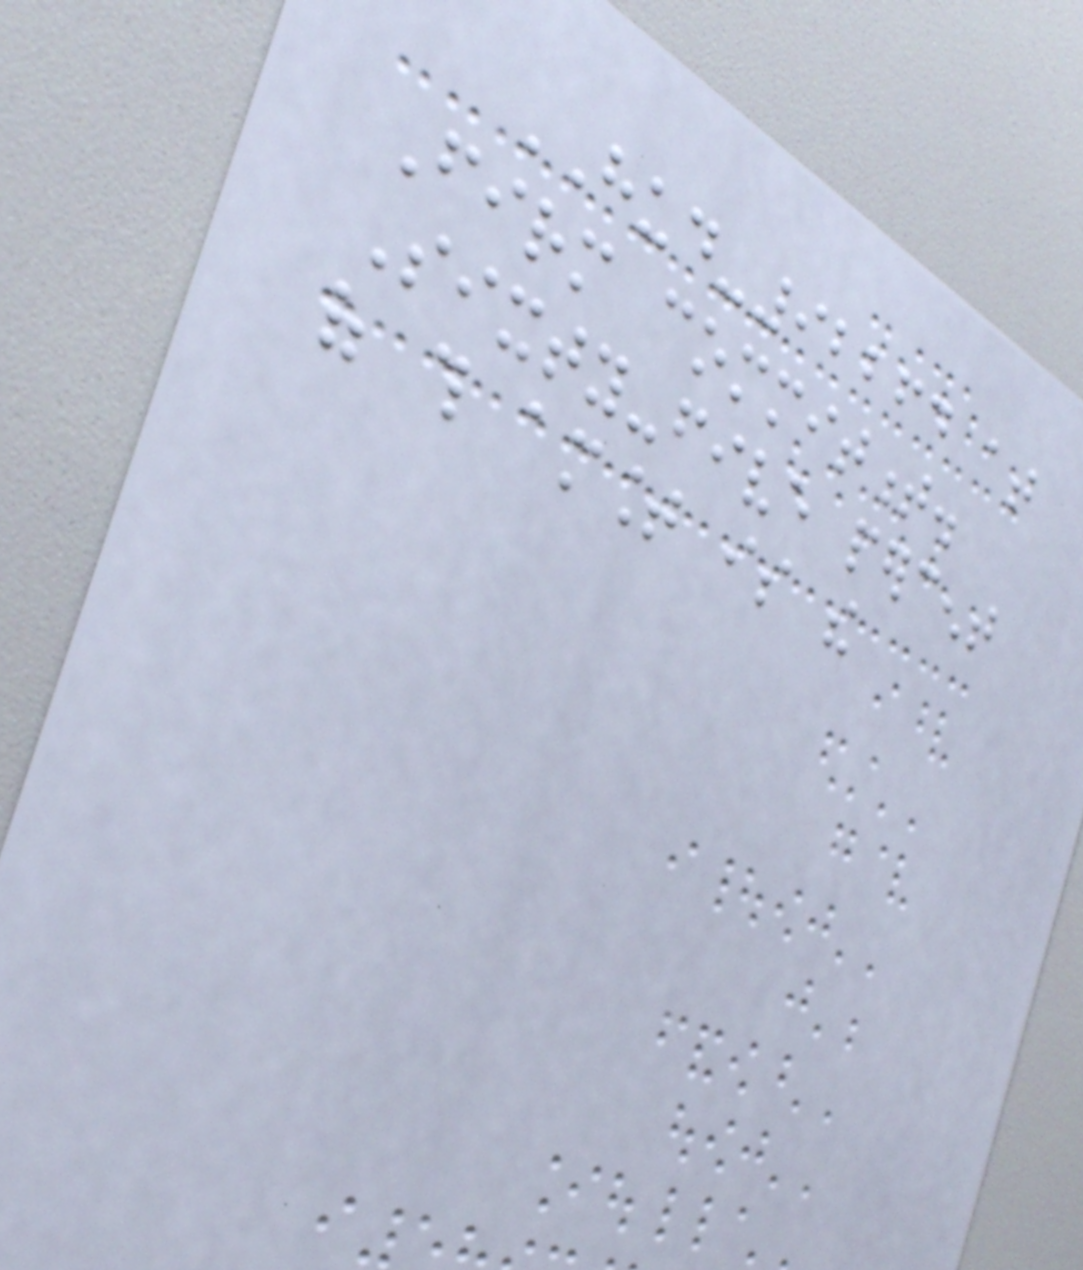HUD-92264 at
Firm commitment.
Sixty-five percent
of this amount is the
